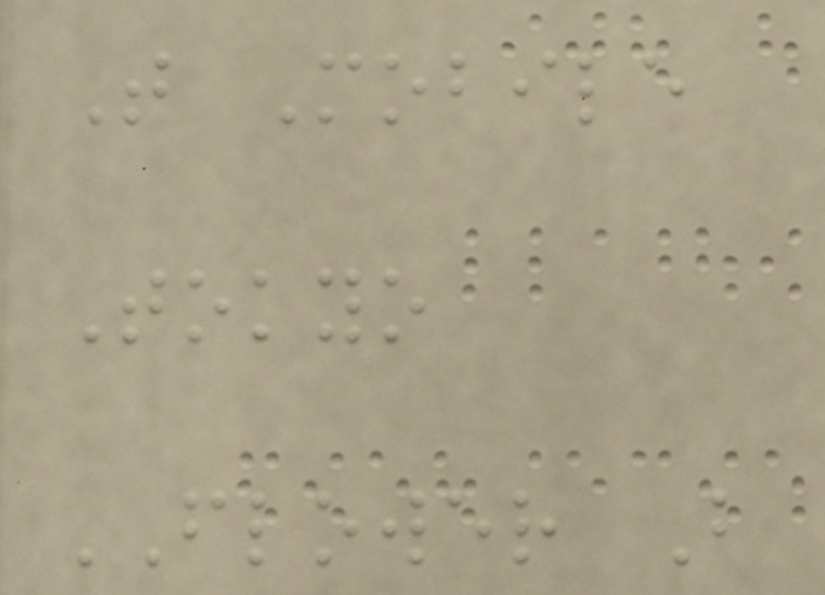T Mobile
Tokyo
FLOWER B
